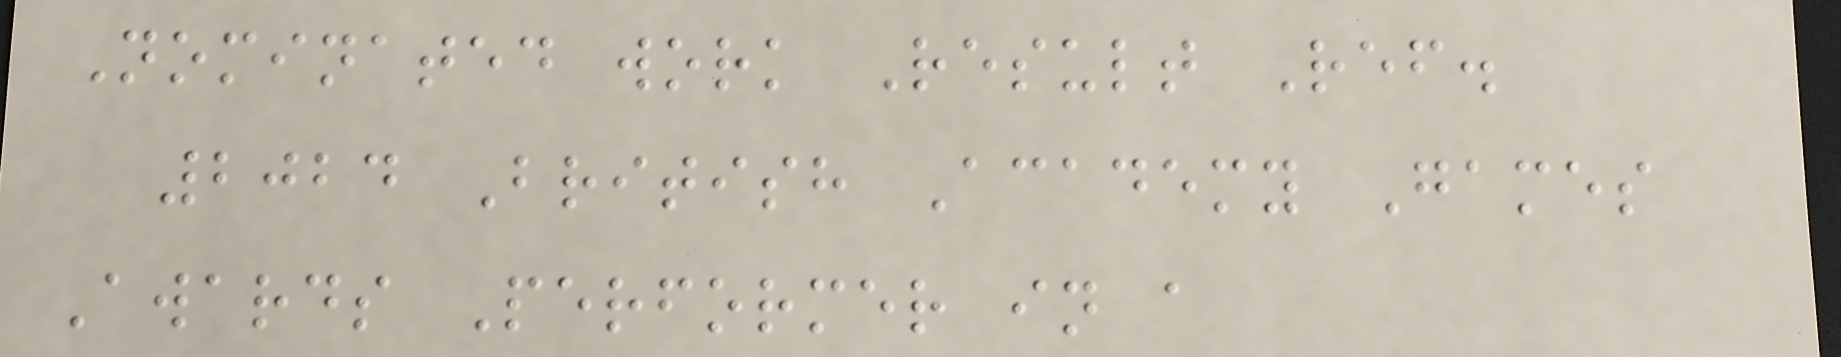Nominated work Result Ref.
2024 British Academy Games
Awards Performer in a
